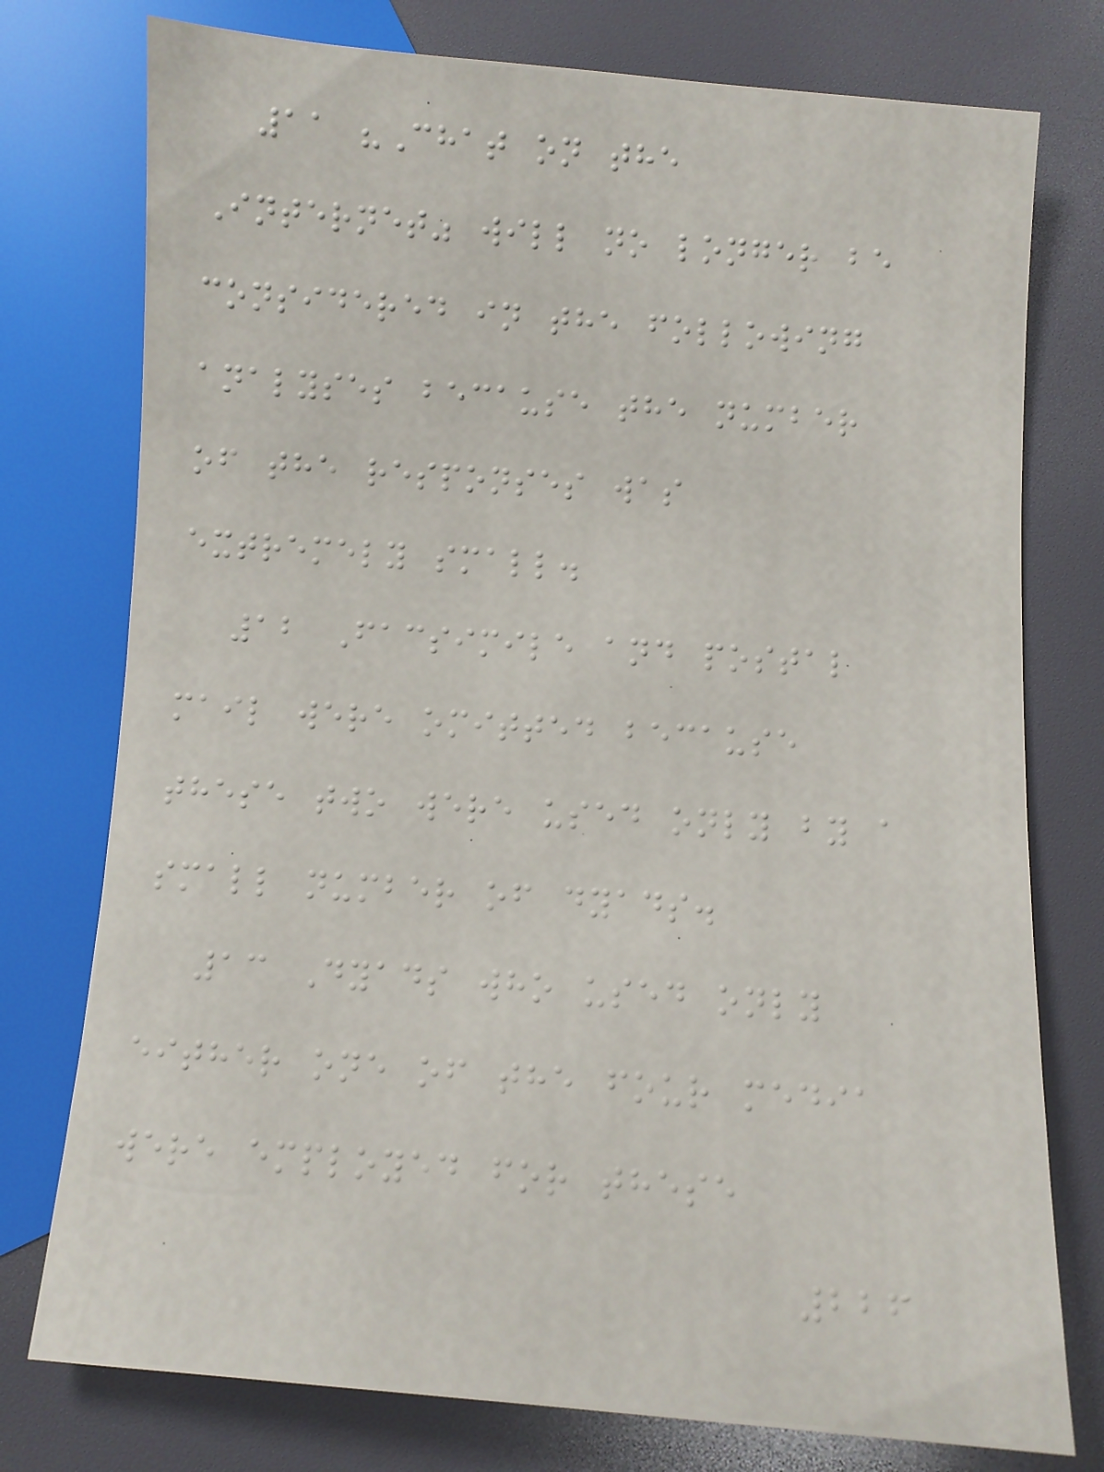11 "Chat on the
Internet" will no longer be
considered in the following
analyses because the number
of the responses was
extremely small.
12 Facsimile and postal
mail were omitted because
these two were used only by a
small number of dyads.
13 Dyads who used only
either one of the four media
were employed for these
226
